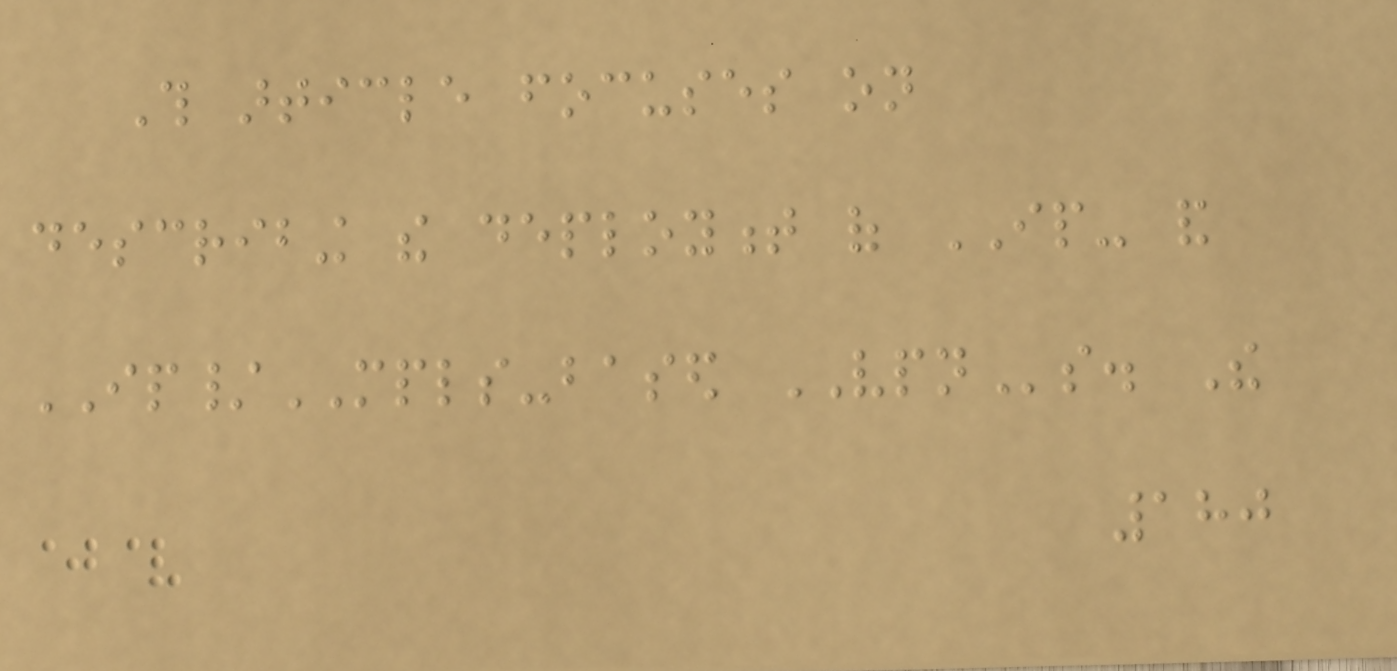This article focuses on
describing the deployment of IP- and
IP/MPLS-based VPNs. The
180
